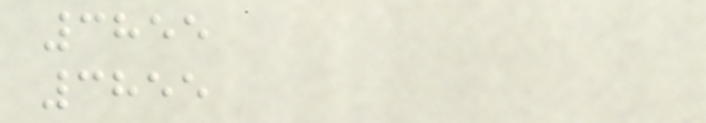3855
3855
